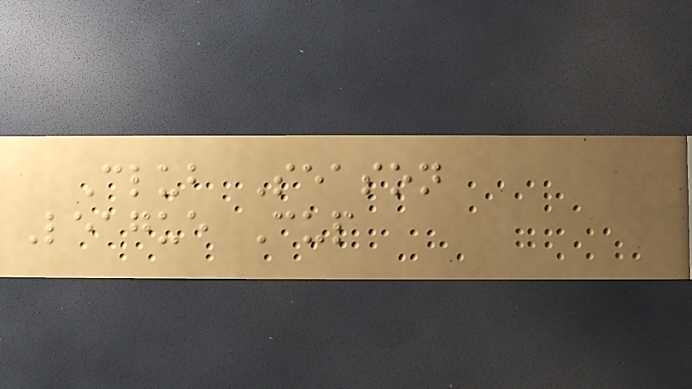Club Season
League Cup
